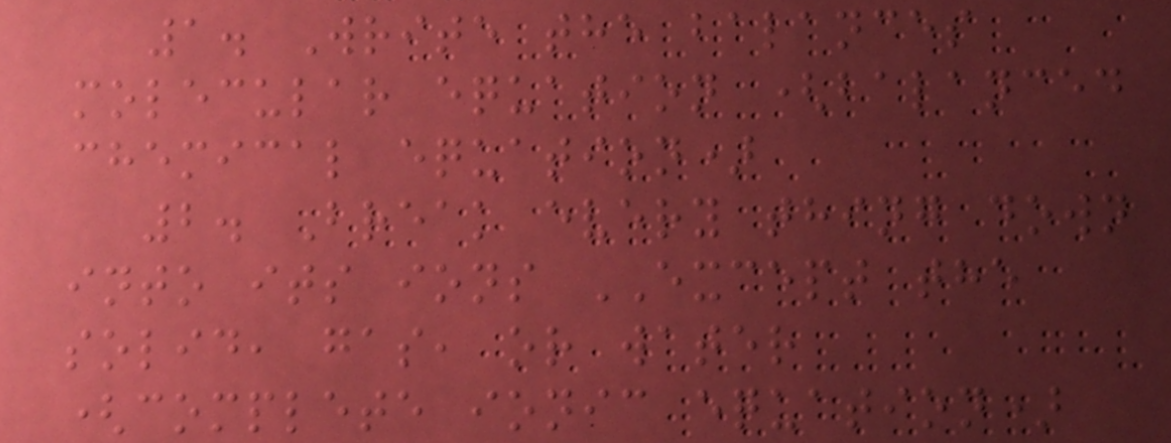1. Write the balances
molecular equation (balanced
chemical equation)
2. Break every thing down
into its ions EXCEPT the
solid, gas, or water
(complete ionic equation)
